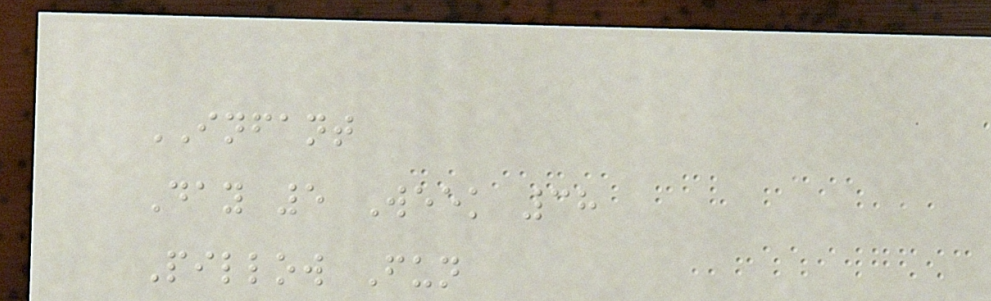INFANT
Day 5 Week 38
Pillow Fun
